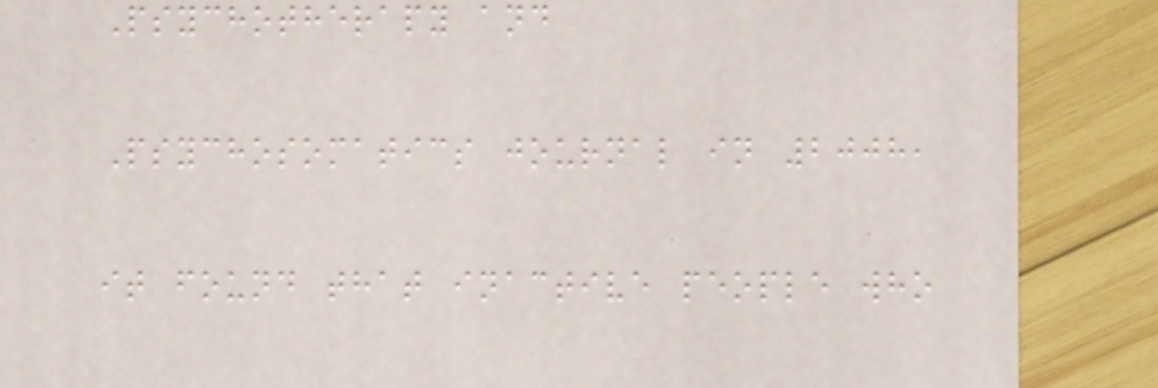Psychotherapy and
Psychosomatics journal in 2008,
it found that inactive people who
